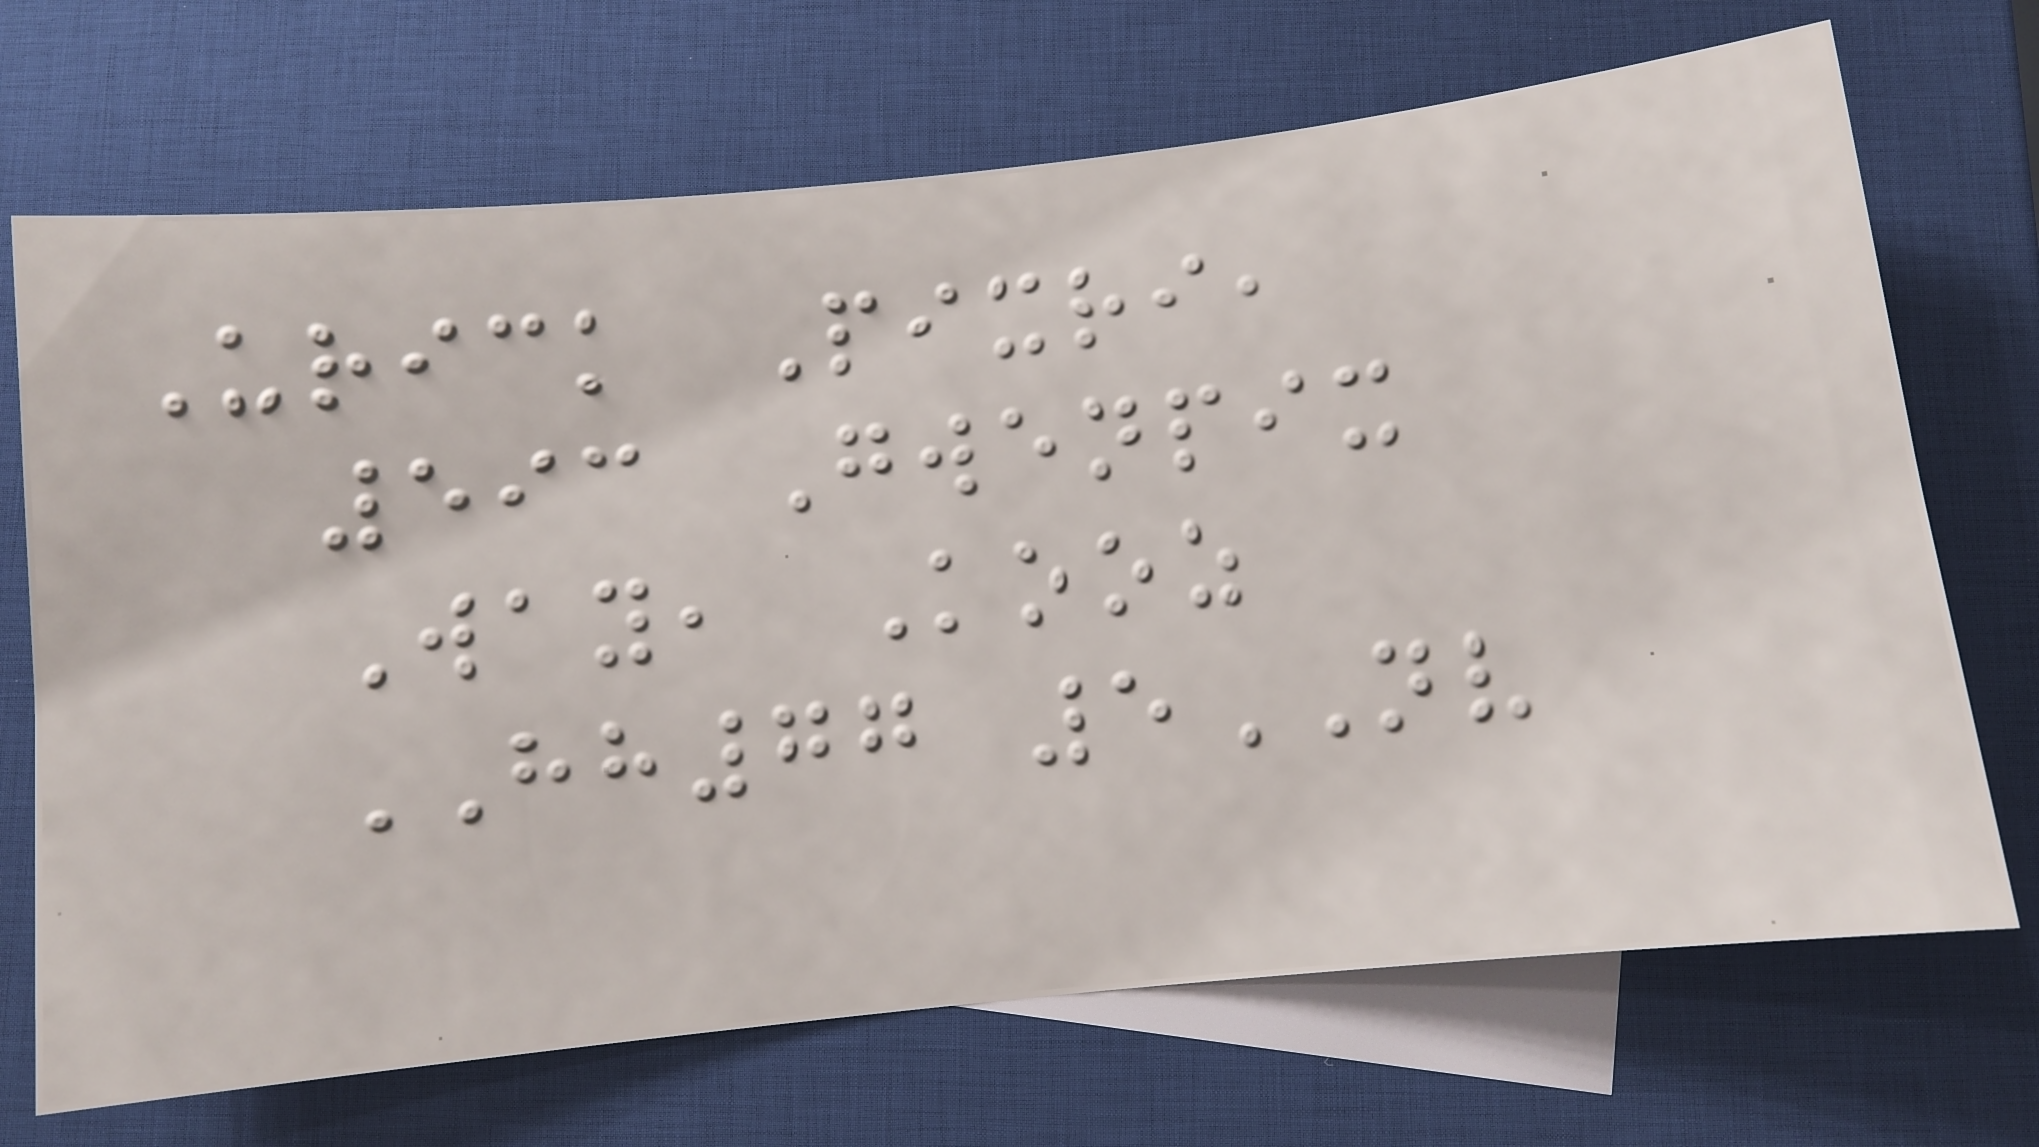Urick Pixri,
593 Gwenpix
Way, Kooz
HH77 5NV
